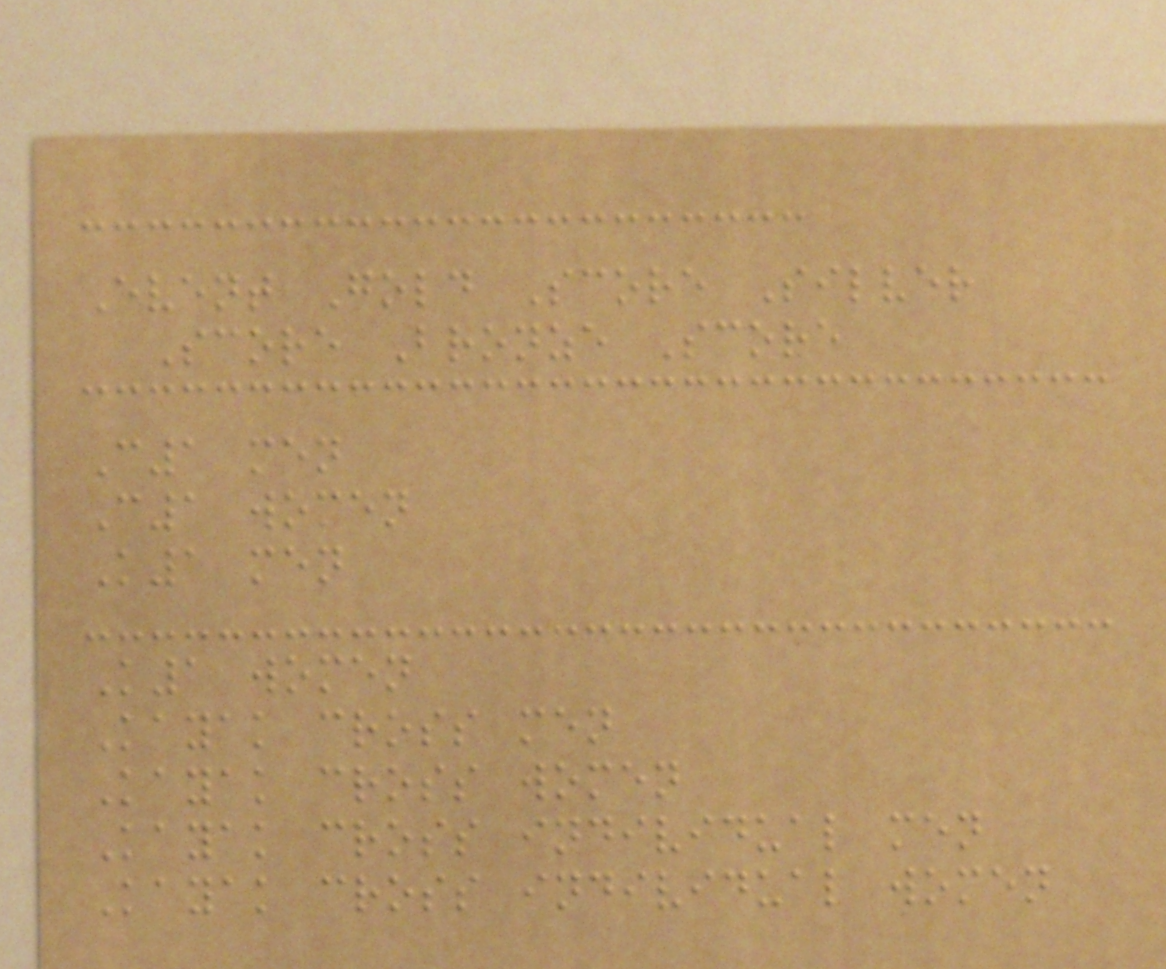Event Gold Score Silver
Score Bronze Score
C1 men
C1 women
K1 men
K1 women
Kayak cross men
Kayak cross women
Kayak cross individual men
Kayak cross individual women
